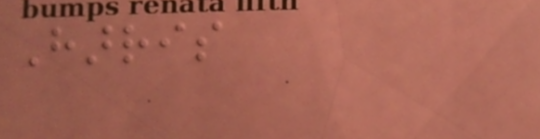Harris
